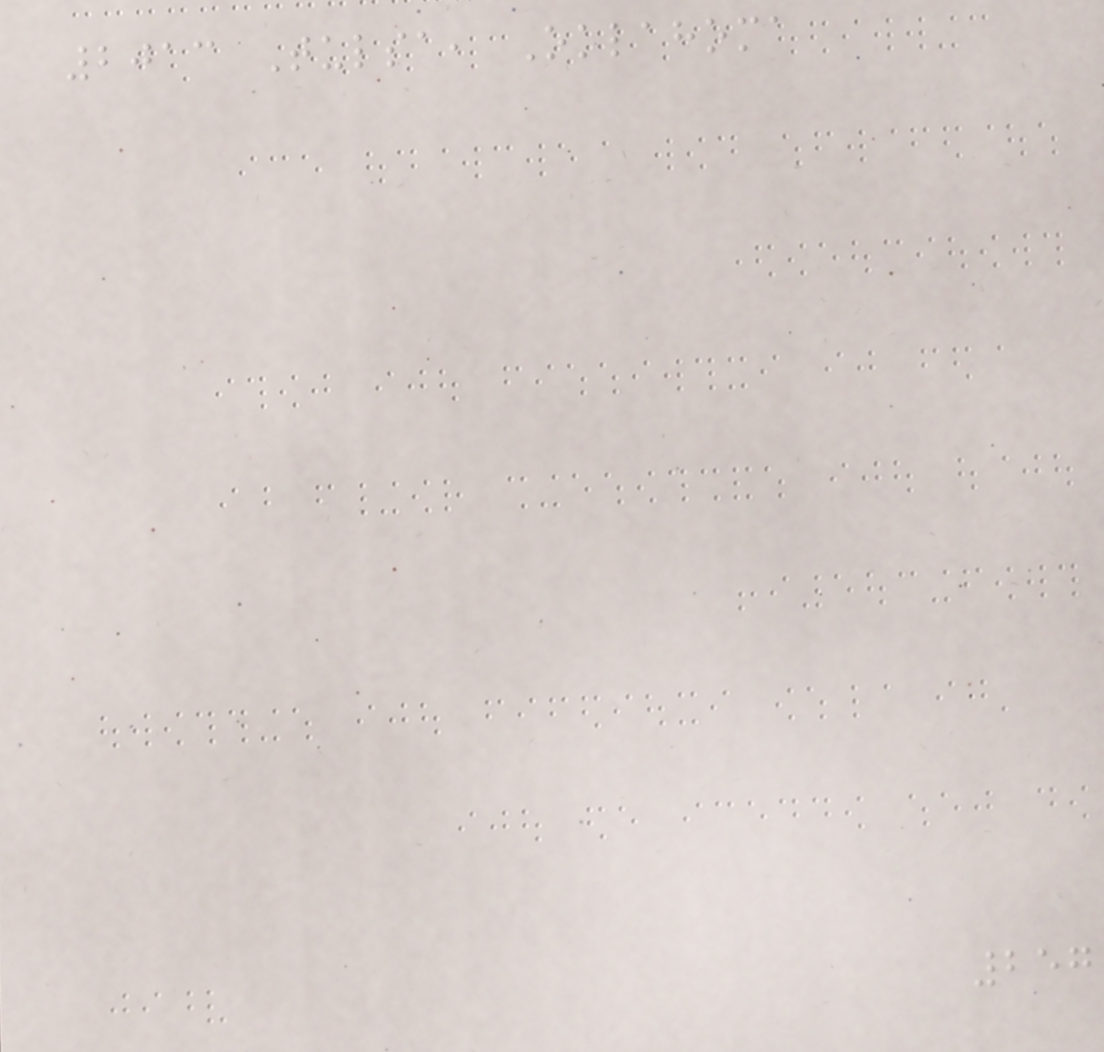2013 Tulsa, Oklahoma
257
